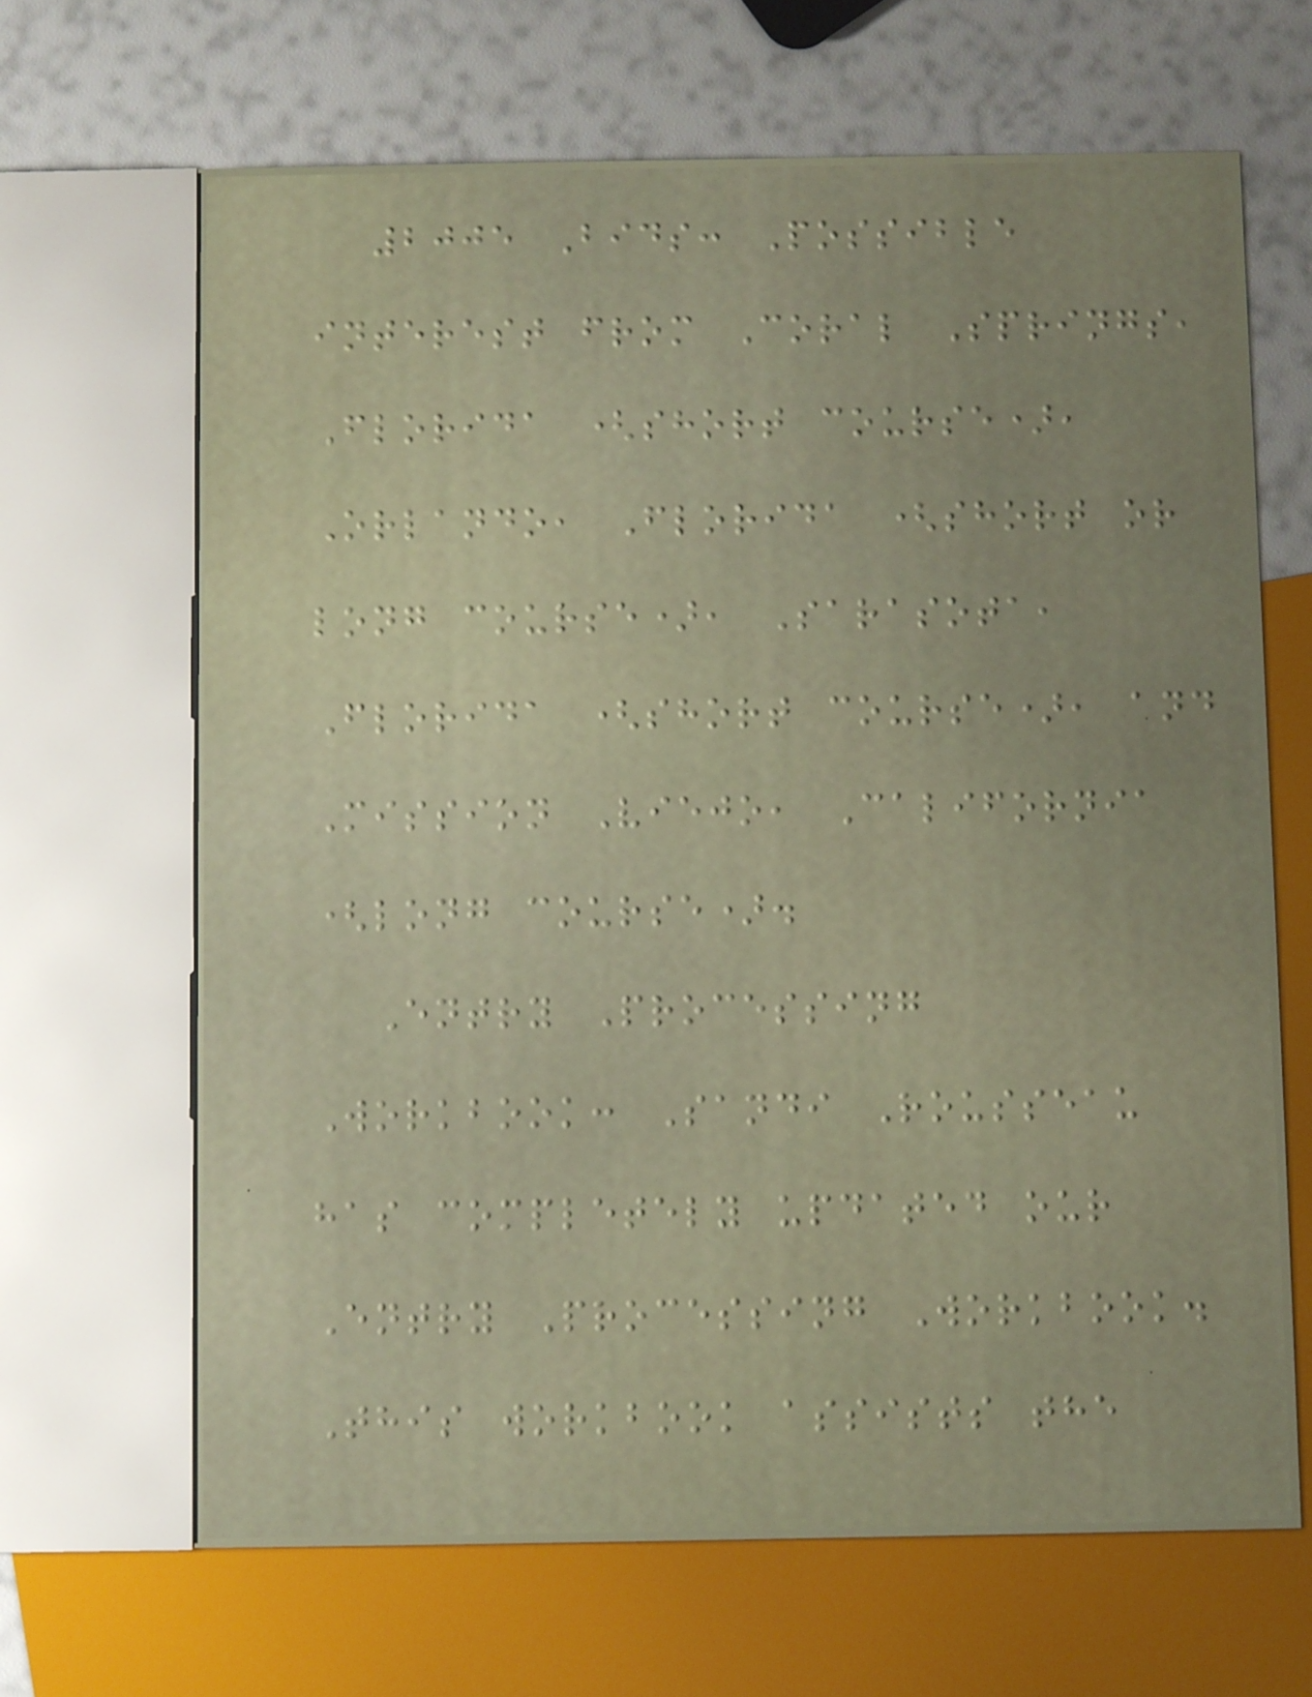2005 Bids: Possible
interest from Coral Springs,
Florida (short course),
Orlando, Florida (short or
long course), Sarasota,
Florida (short course), and
Mission Viejo, California
(long course).
Entry Processing
Workbook: Sandi Rousseau
has completely updated our
Entry Processing Workbook.
This workbook assists the
